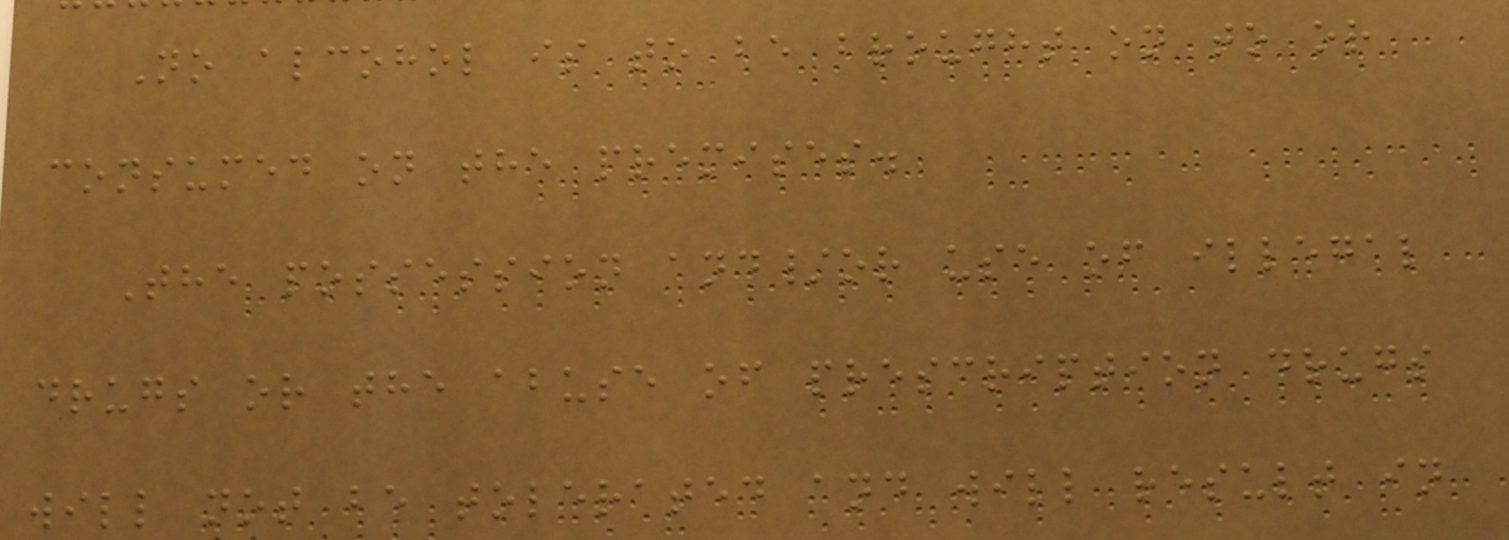No alcohol is to be brought on to or
consumed on the premises.
The possession and/or use of illegal
drugs or the abuse of prescription drugs
will not be tolerated and will result in
